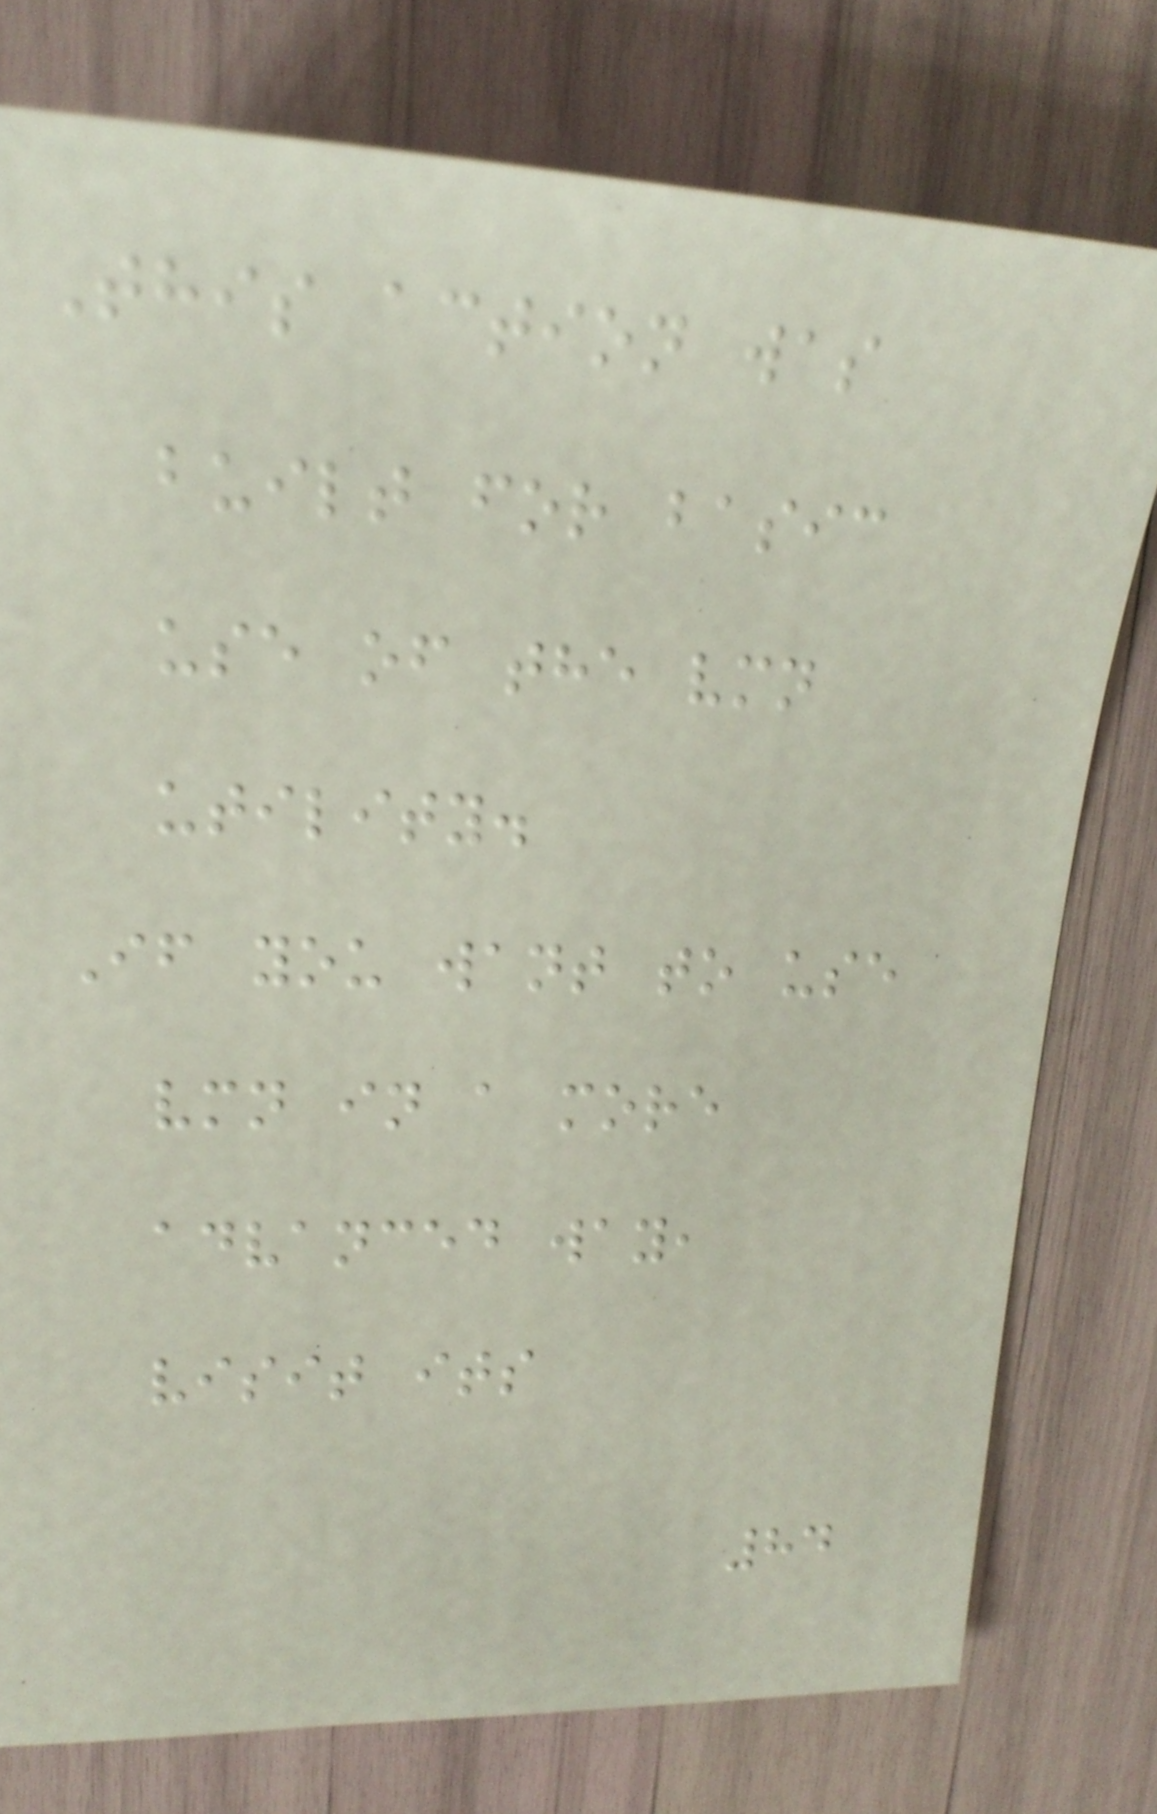This action was
built for basic
use of the vmn
utility.
If you want to use
vmn in a more
advanced way,
visit its
84
